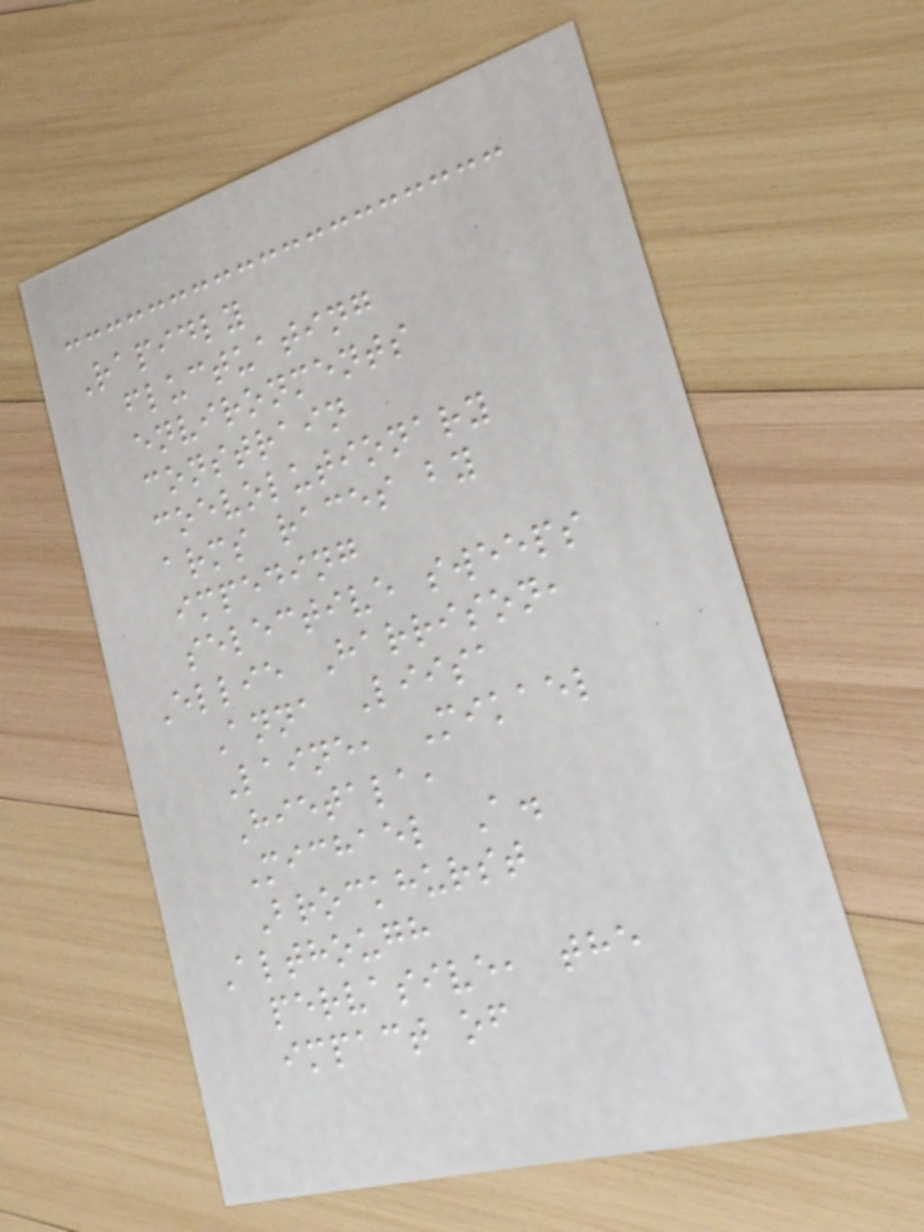Rapidly
fluctuating
environments
constrain
coevolutionary
arms races by
impeding
selective sweeps
Ellie Harrison,
Anna Liisa
Laine, Mikael
Hietala,
Michael A.
Brockhurst
Although
pervasive, the
impact of
